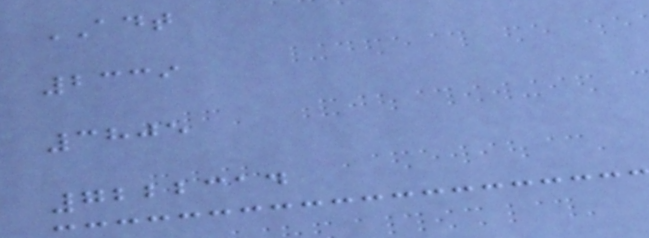ADT
2339
3805
7222314
